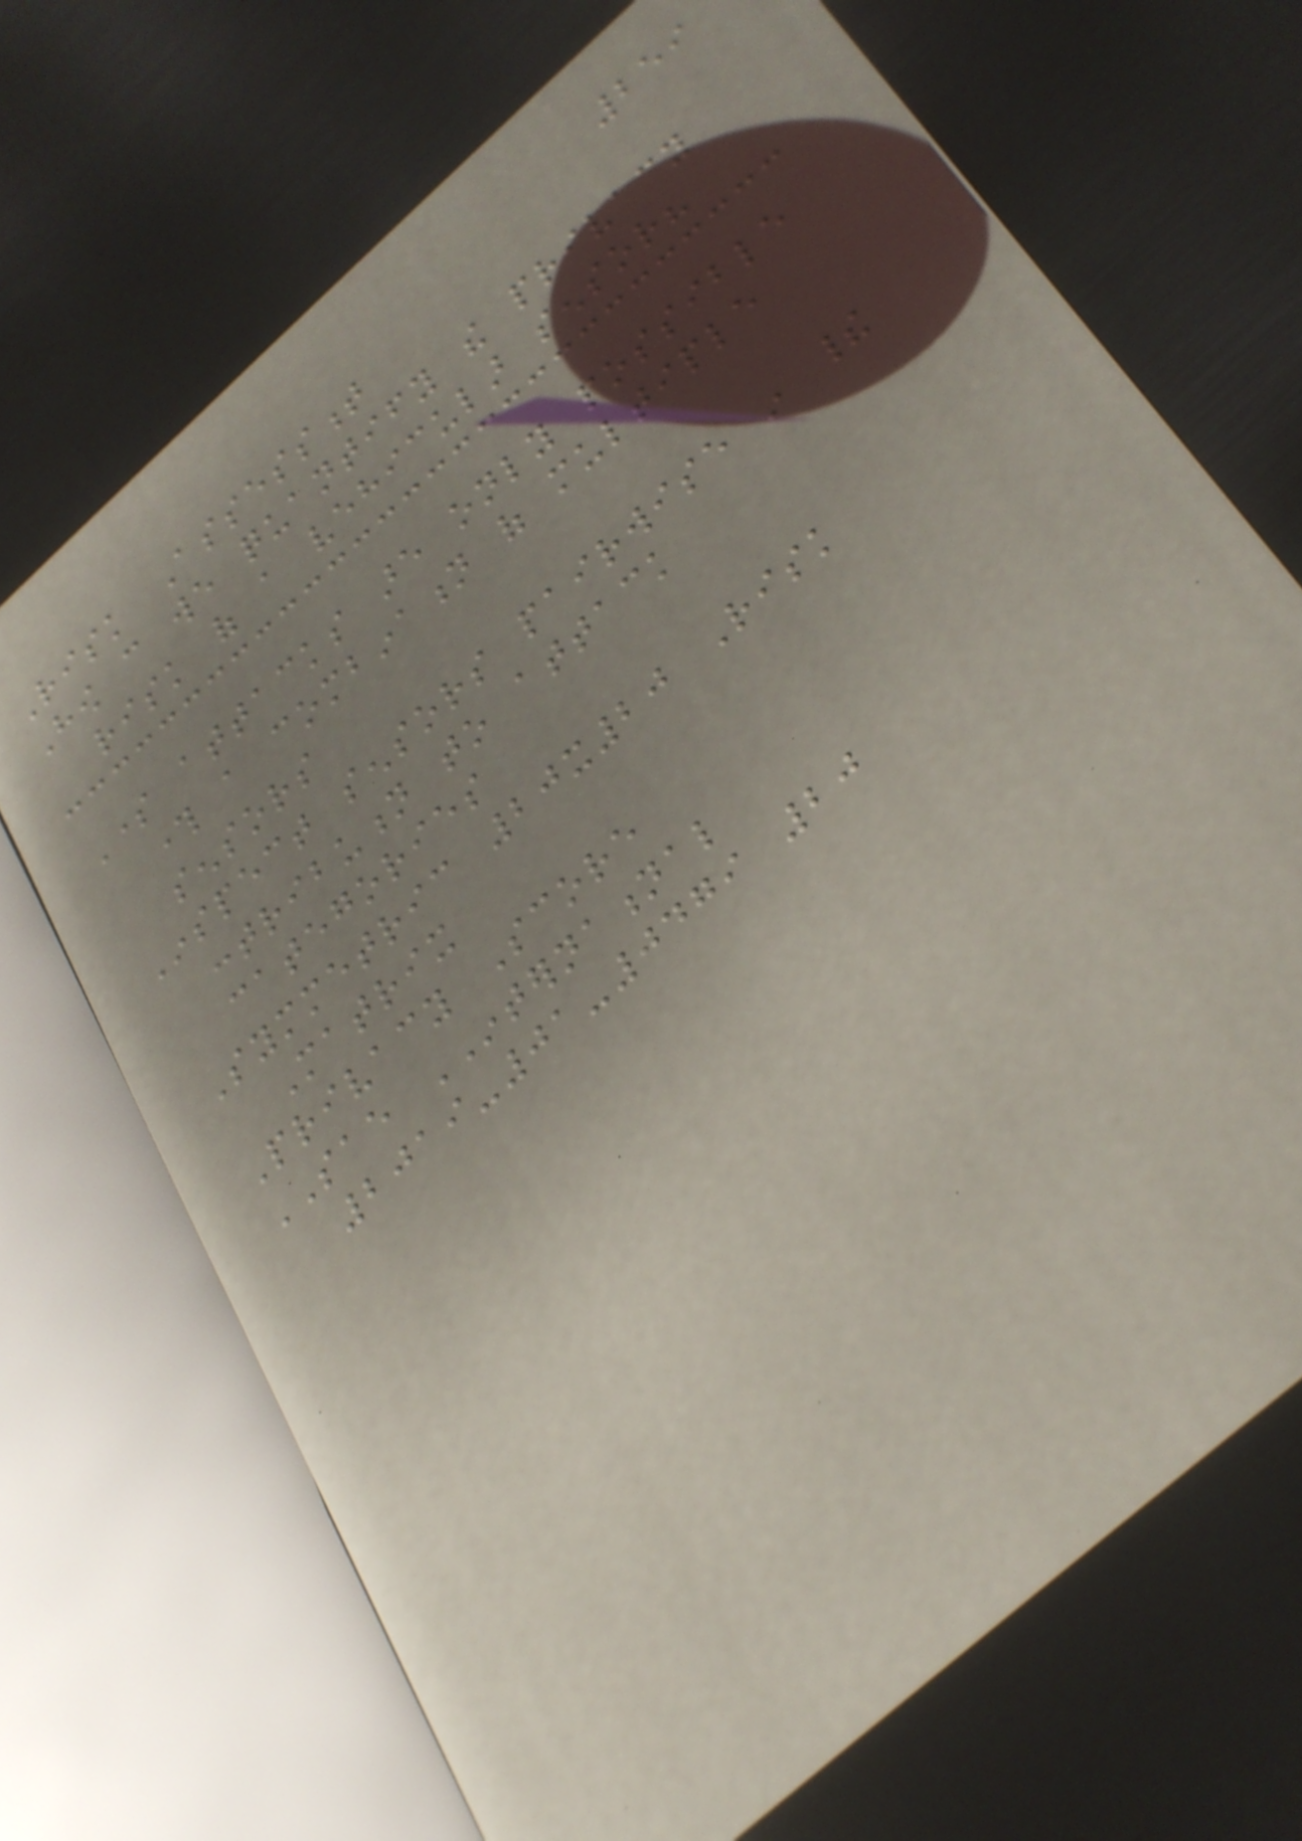259
Risk Assessment
How can we quantify the privacy
risk of a vehicular sensor?
Some attacks are only possible
through a combination of multiple
sensors
Inspect sensors pairwise in their
contribution to attack
categories
Symmetric 20x20 Risk
Matrix
Privacy Score
SAE INTERNATIONAL
2019-01-0479 20
